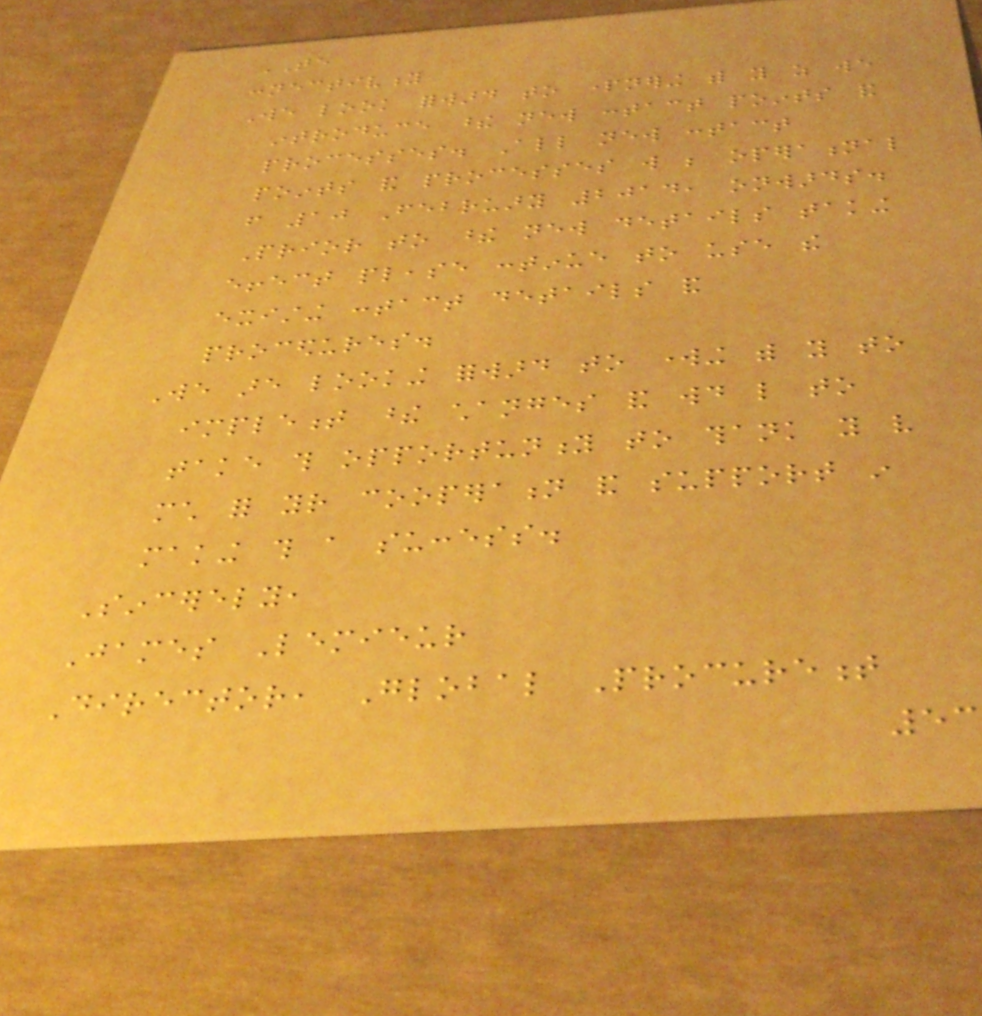TE
connectivity
We look forward to partnering with you as we
introduce these new contact points and
processes. All new contact
points and processes will be operational
from 10 February 2014, onwards.
Prior to these new details taking
effect please continue to use the
existing contact details and
procedures.
We are looking forward to working with you to
implement these changes and would like to
take this opportunity to thank you very
much for your cooperation and support in
making this a success.
Sincerely,
James Lemieur
Director, Global Procurement
53
